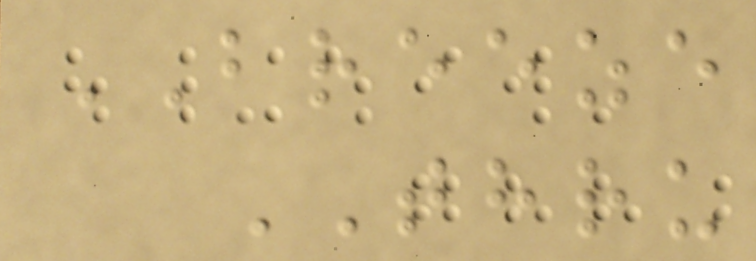BREEZE
THRU
